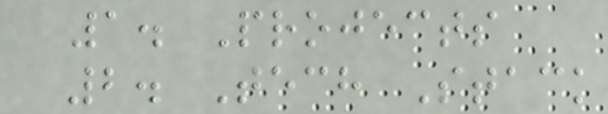1. Projects
2. Tech Stack
